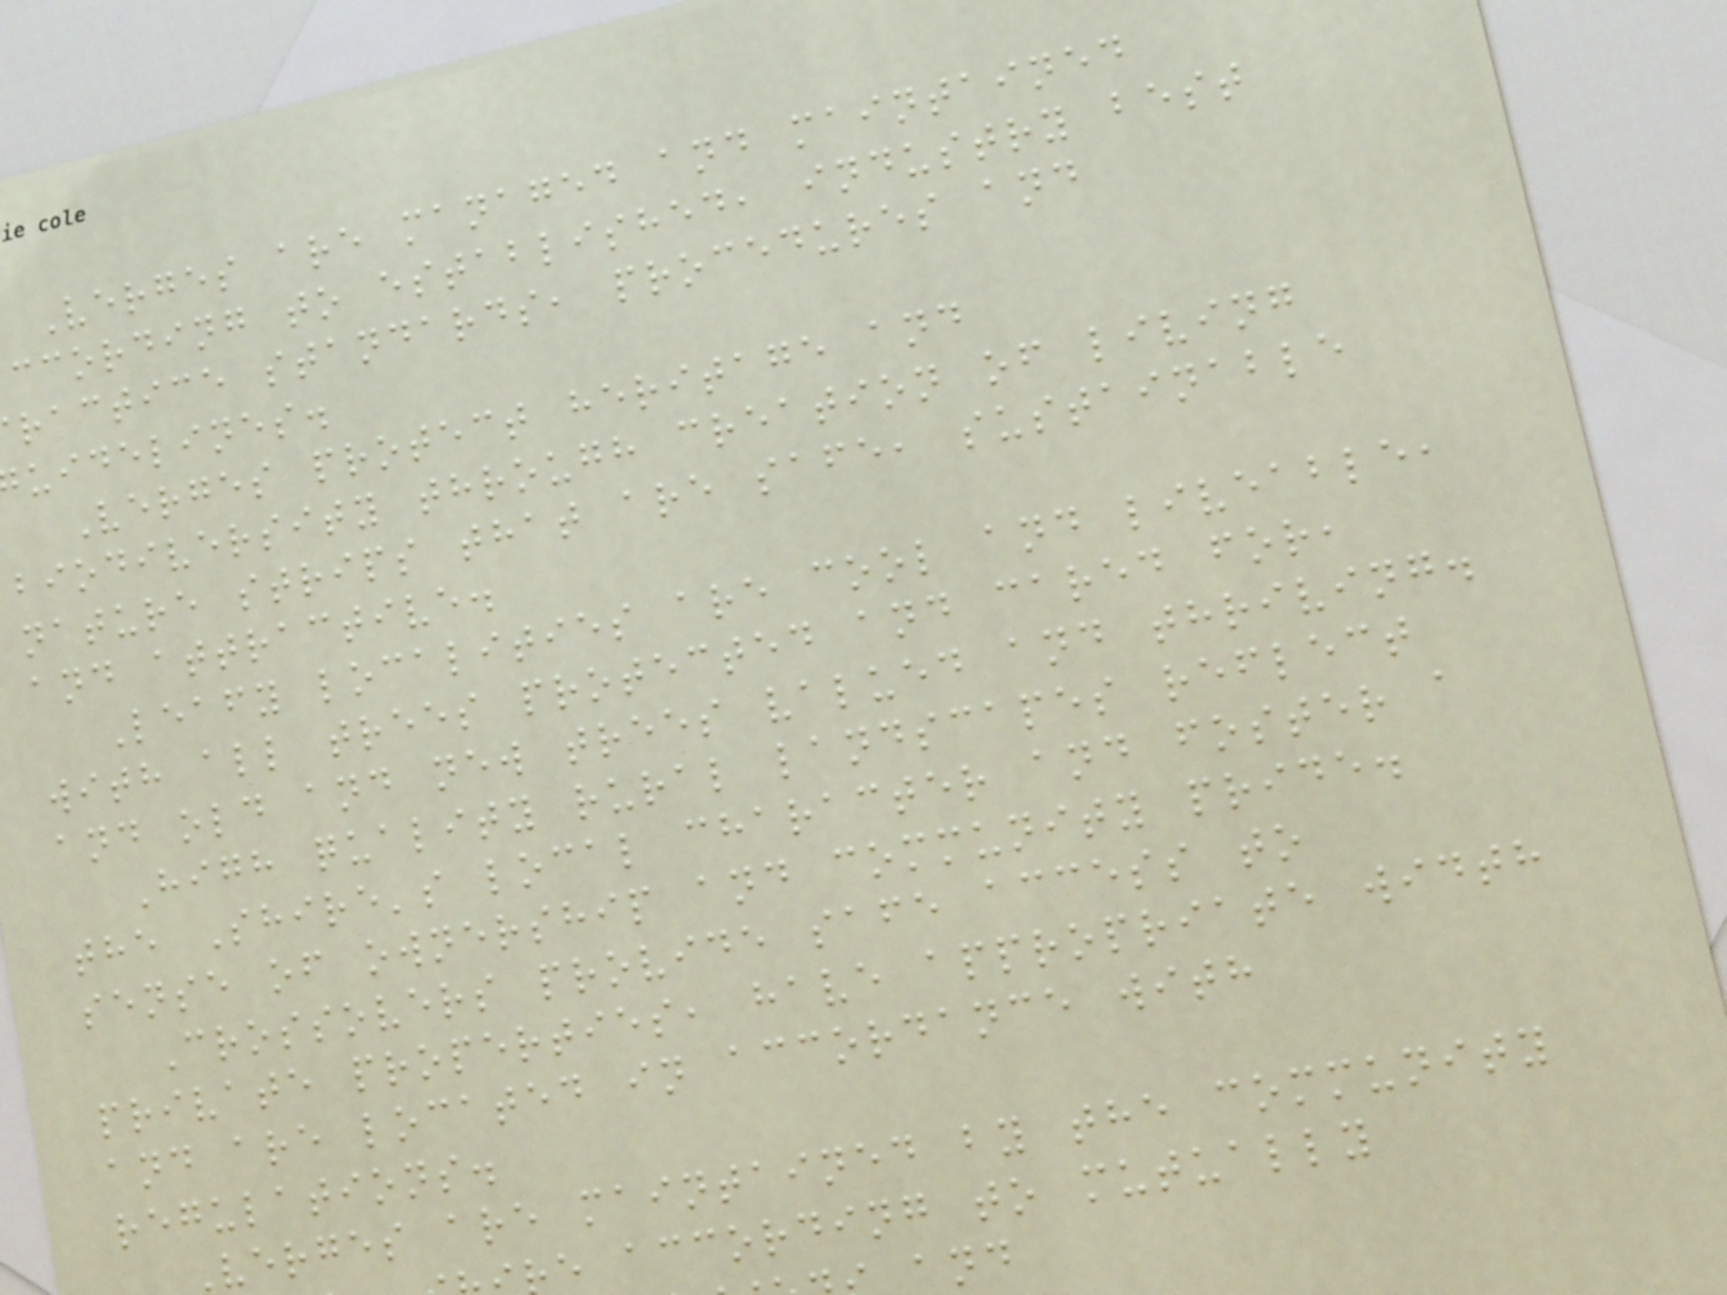Verges are managed and maintained
ccording to established, industry best
ractice standards, procedures and
uidelines.
Verges protect heritage and
biodiversity through creation of living
nature strips that are safe, sustainable
and attractive.
Leafy localities are cool and liveable,
with all trees protected and cared for,
and old and new trees valued and thriving.
High quality rural landscapes reflect
the Shire's local character and foster a
sense of ownership and community pride.
Crossovers provide safe access to
private properties, have appropriate width
and are located in accordance with
regulations.
Verges are maintained by the community
e according to mutually
